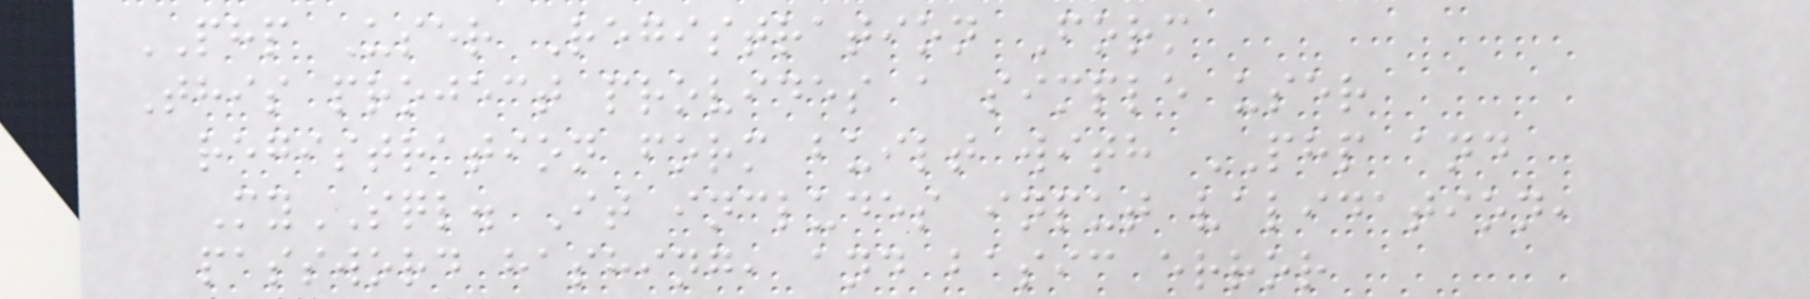PHP User Registration Form
This project provides a simple user
registration form built with PHP and
MySQL. It includes input validation,
password hashing, and basic error
